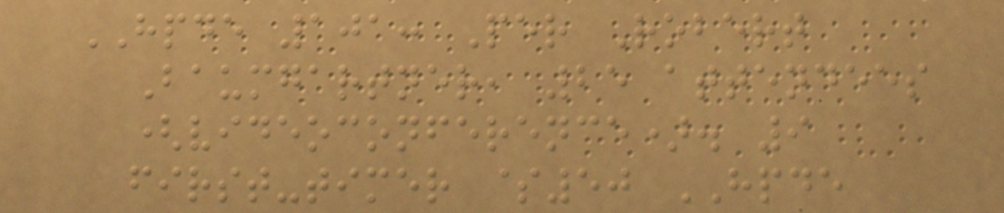HPDE 101: Per Robert
Baumgartner, 25 attendees
(videoconference). 9
first-timer $50 HPDE
